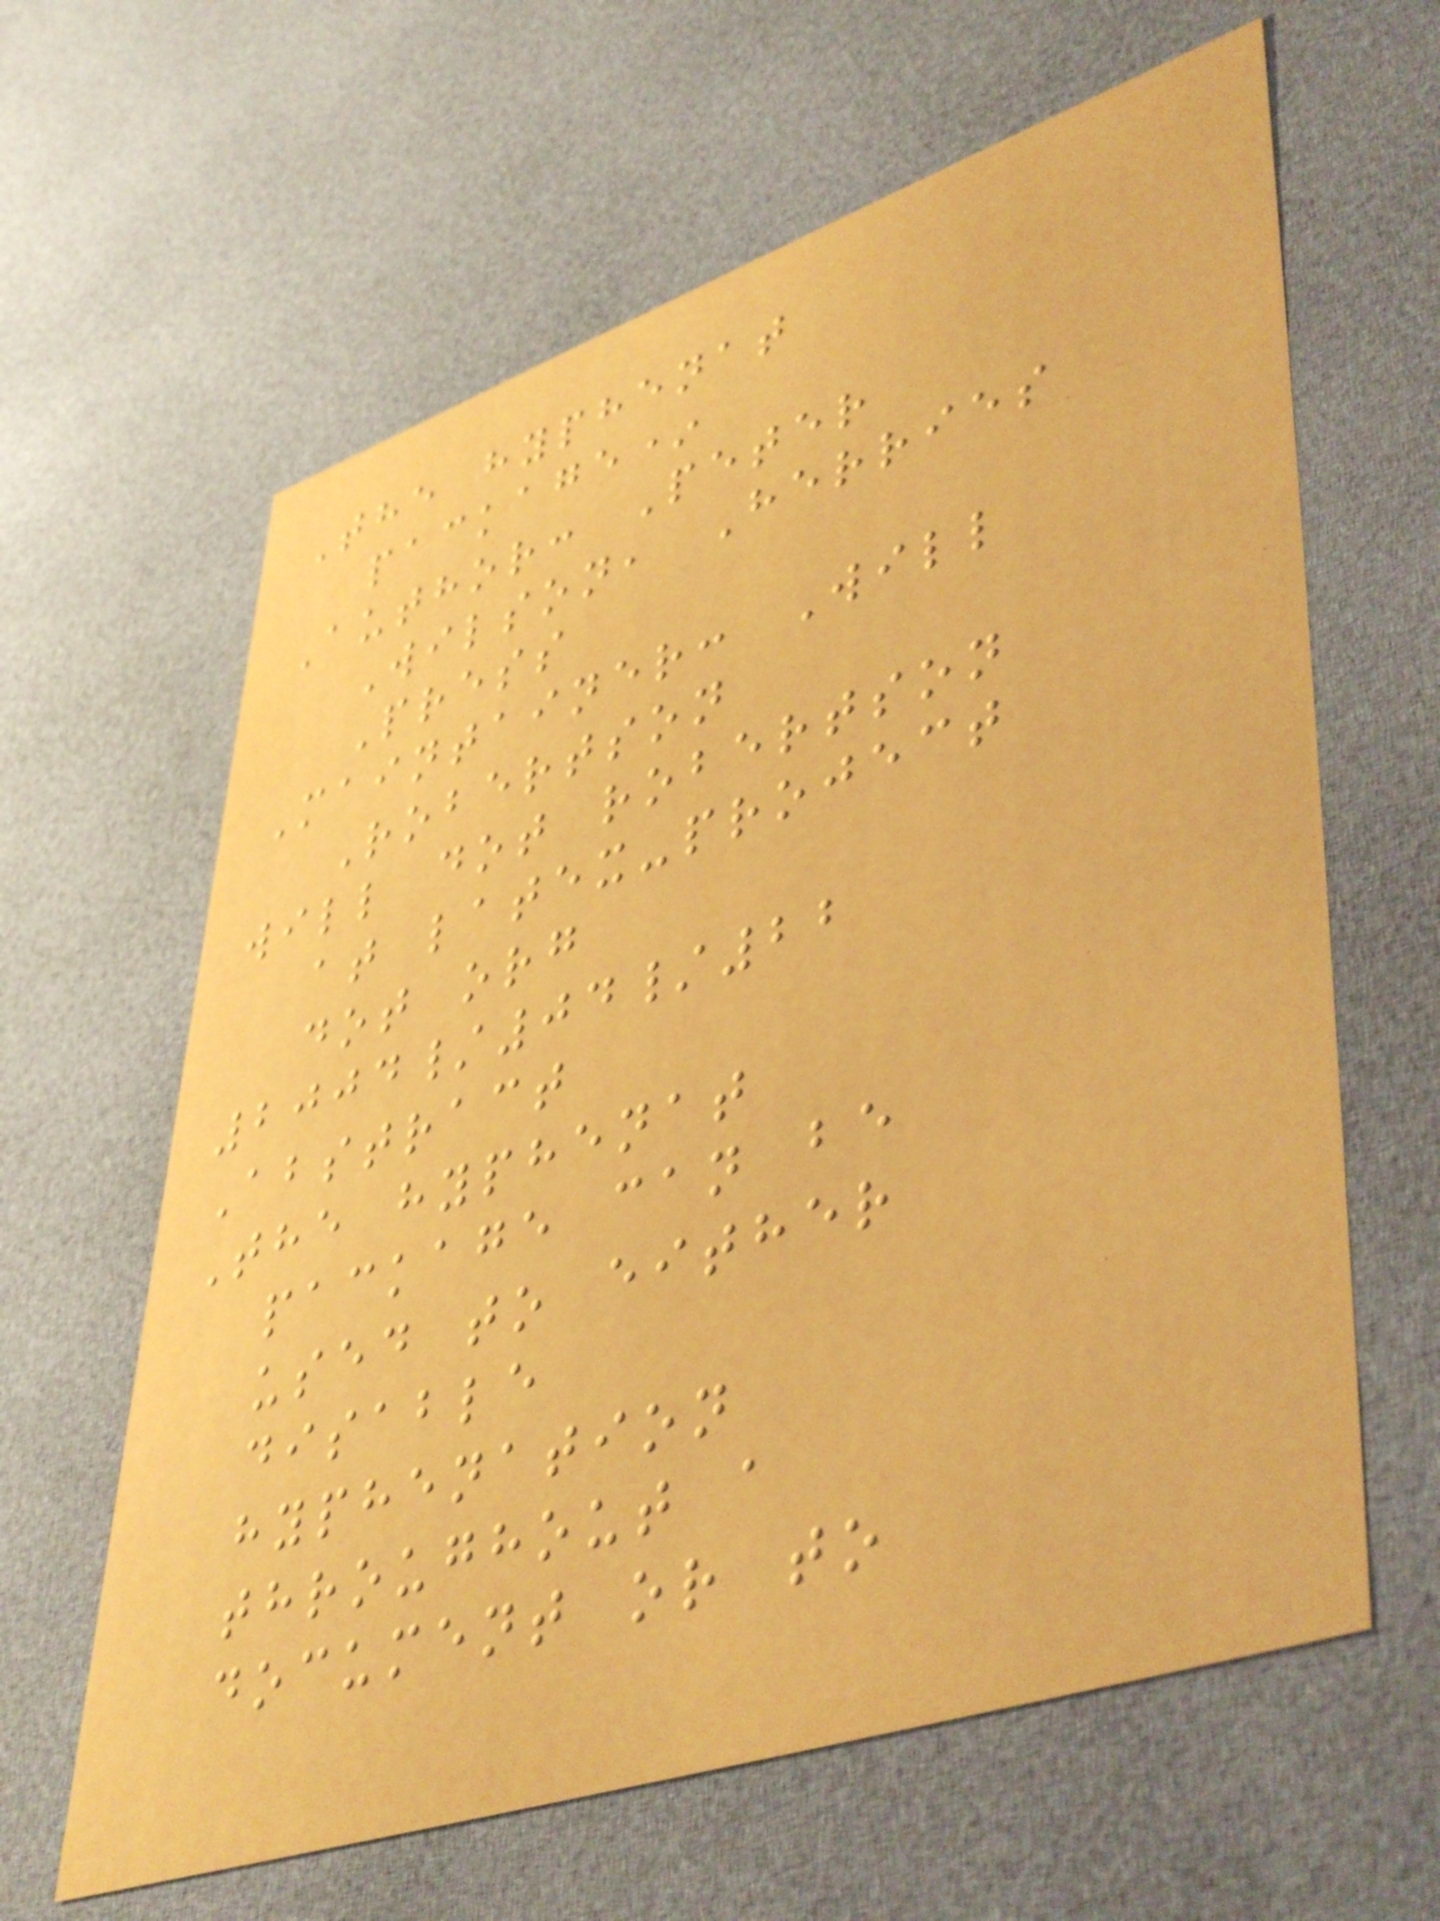The hyphenat
package*
Author: Peter
Wilson, Herries
Press
Maintainer: Will
Robertson
will dot robertson
at latex-project
dot org
2004/04/22
Abstract
The hyphenat
package can be
used to either
disable
hyphenation
throughout a
document or to
